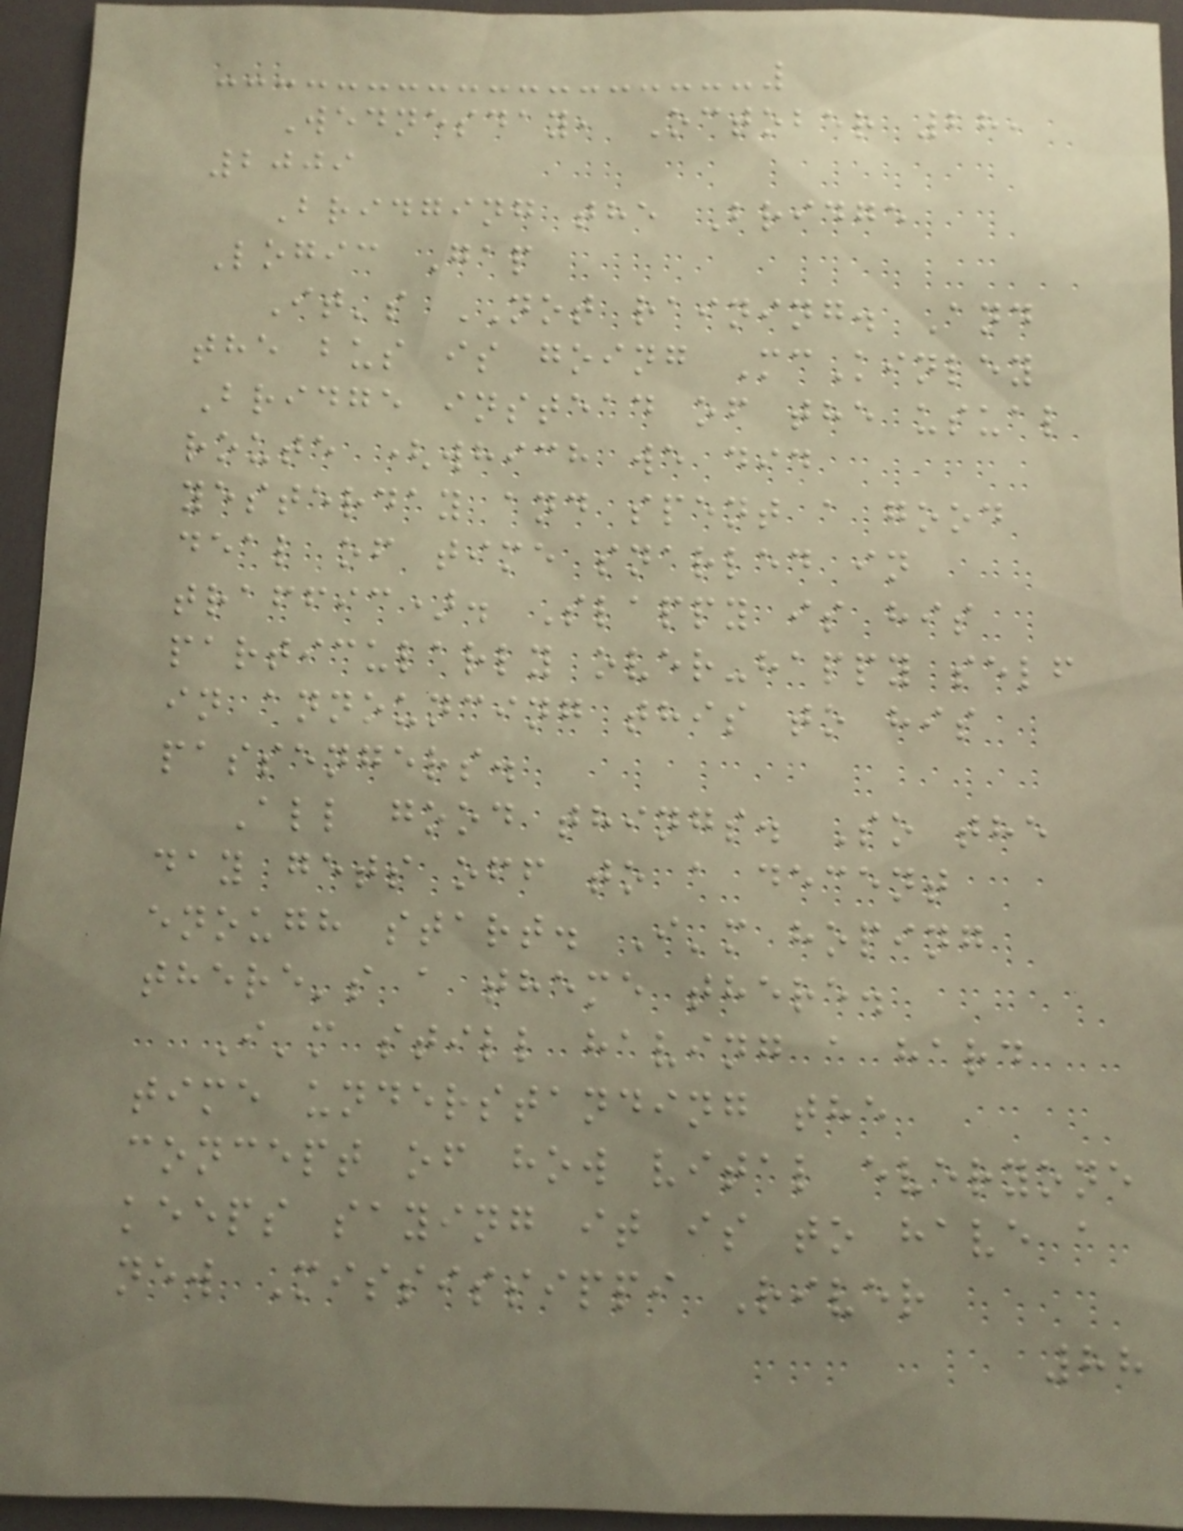Wednesday, October 28,
2009
Bridging the Bridge
Logic Gap
It's NOT raining. And
the bus is going McKinley
Bridge instead of the usual
route (which we did
yesterday and spent a good
deal of time snarled in
traffic). Slappy is his
particularly over-happy self
in announcing this to his
passengers.
All good things. So the
day gets off to a decent
enough start. I'm hoping
there's a theme there.
I'm still having a hard
time understanding the
concept of how vital everyone
keeps saying it is to have a
new Mississippi River
88
